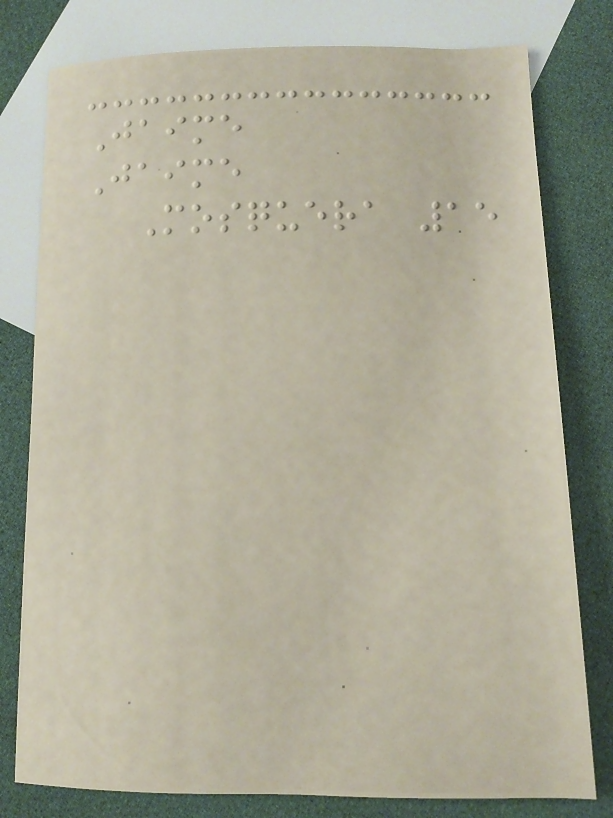Jaime
Jaime
Mosquera 15
